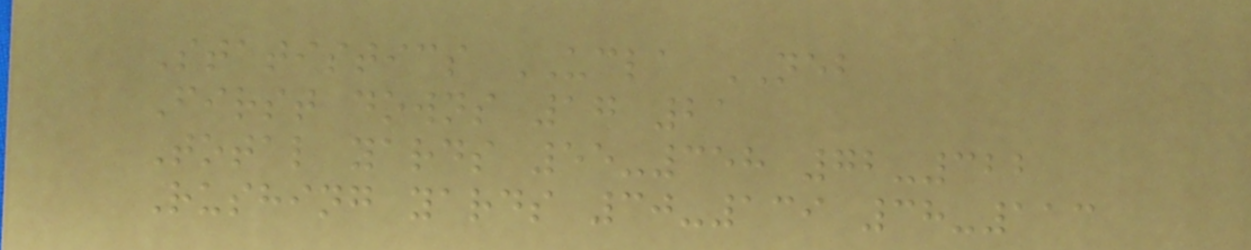Statistics UCLA NEB
First downs 17 21
Total yards 55-358 72-322
Rushing yards 30-139 38-113
